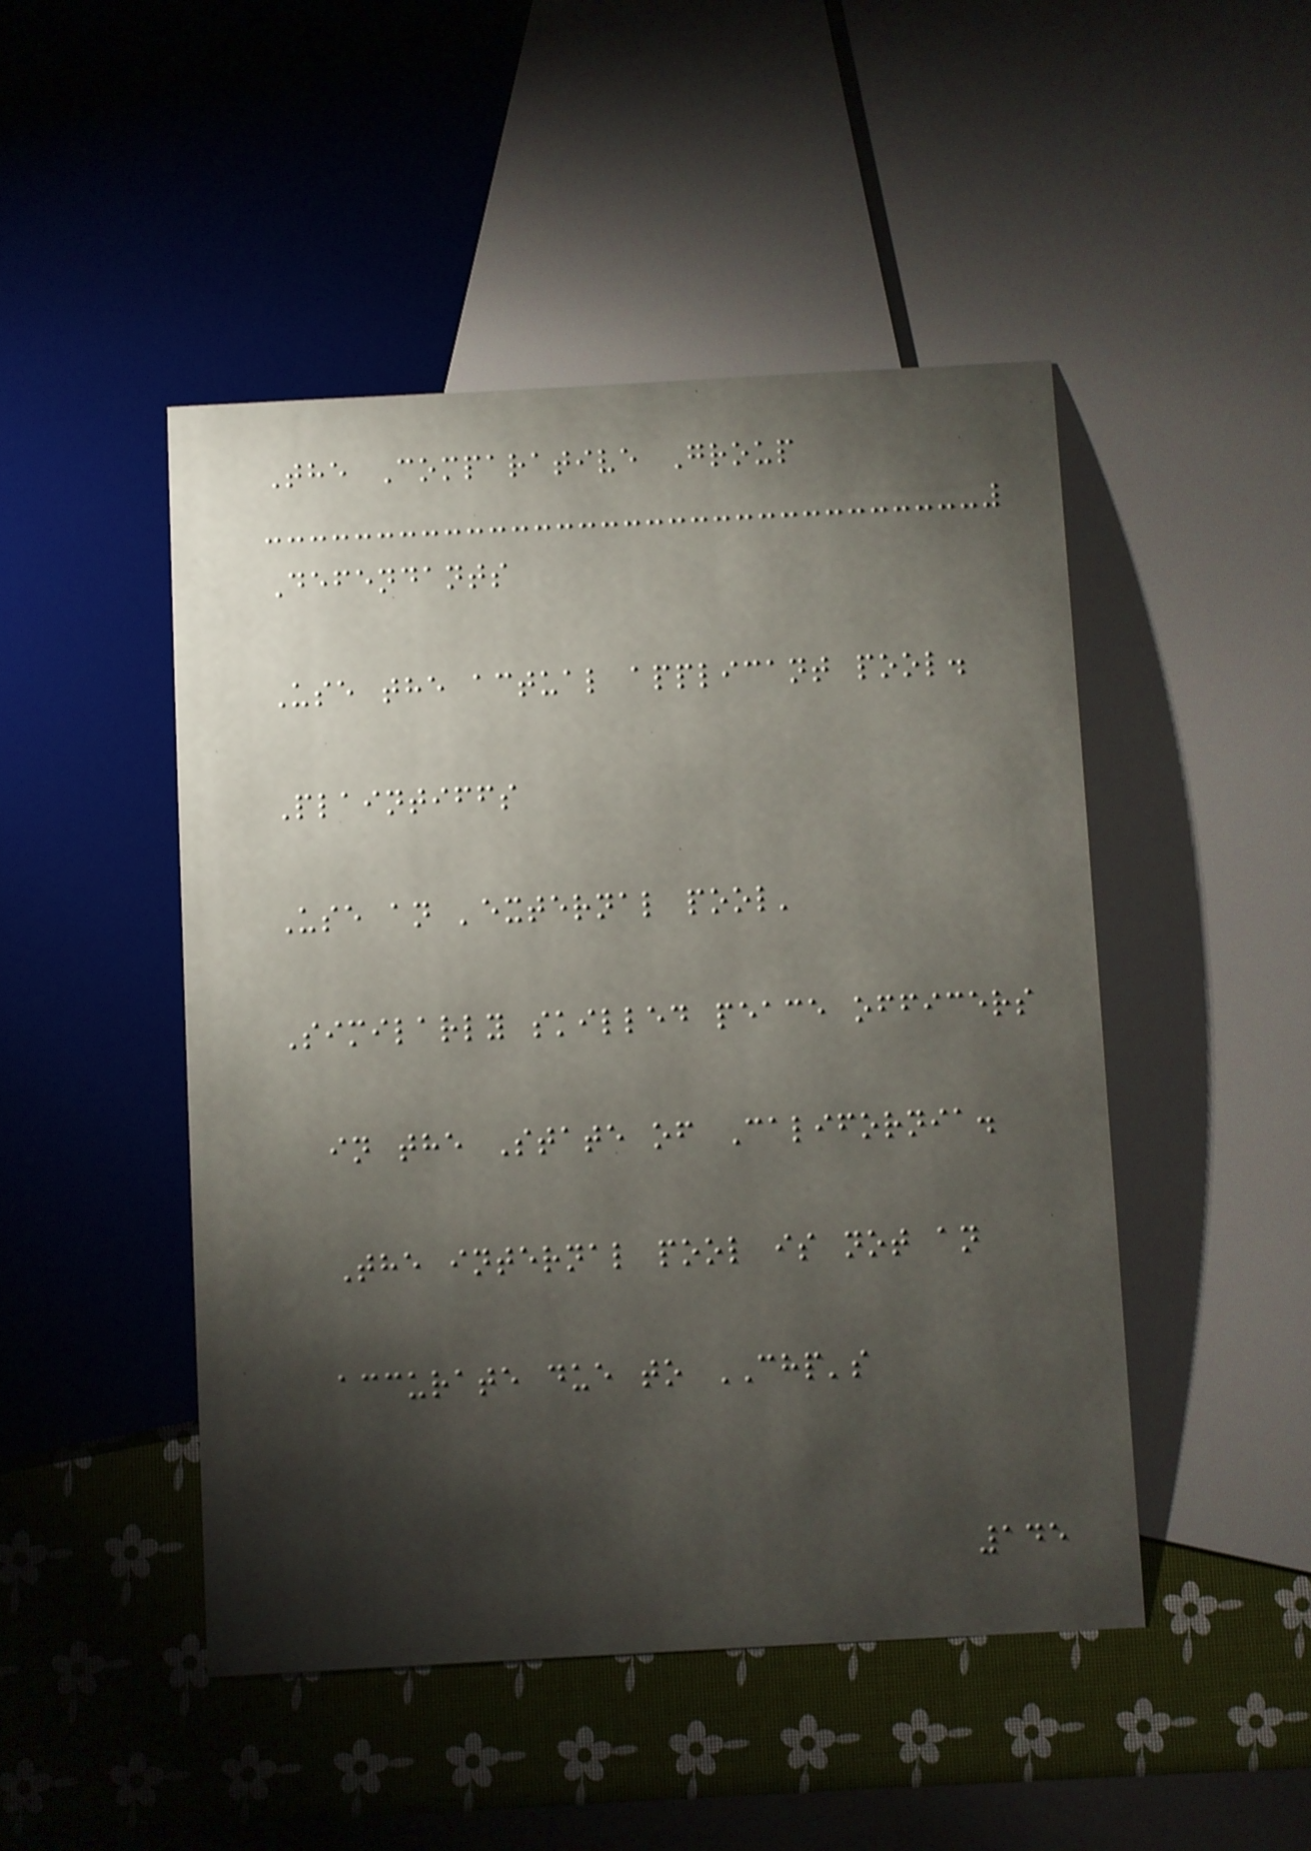The Comparative Group
Defendants
Use the actual applicant pool.
Plaintiffs
Use an 'external pool'
Similarly skilled peace officers
in the State of California.
The internal pool is not an
accurate due to CHP's
145
